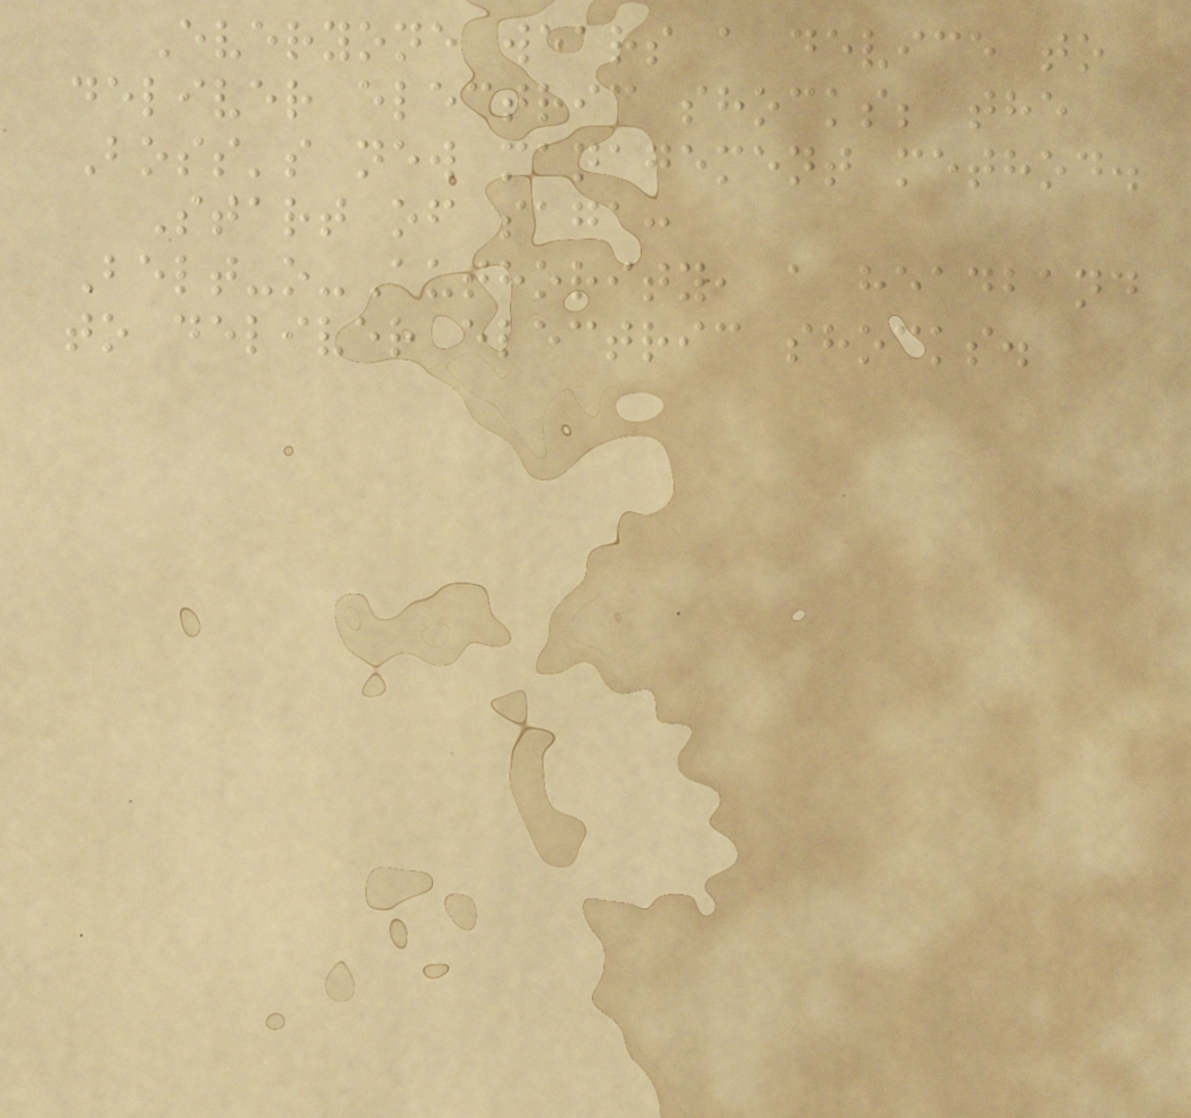Everyone wears a device to
deliver electric shocks; the
Boss's new management method.
Start of saga:
Belt-o-Authority, a headband
to deliver electric shocks.
